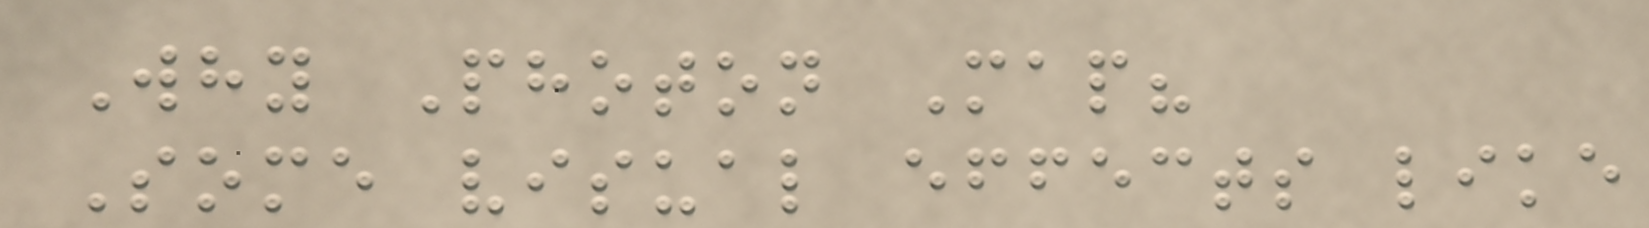Why Photon Map?
Some visual effects like
